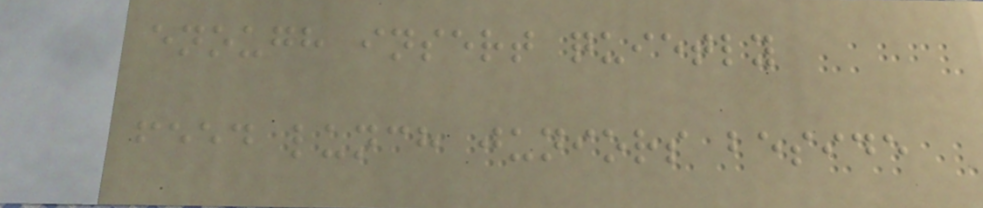enough insert quietly
feed lunch juniors beside
